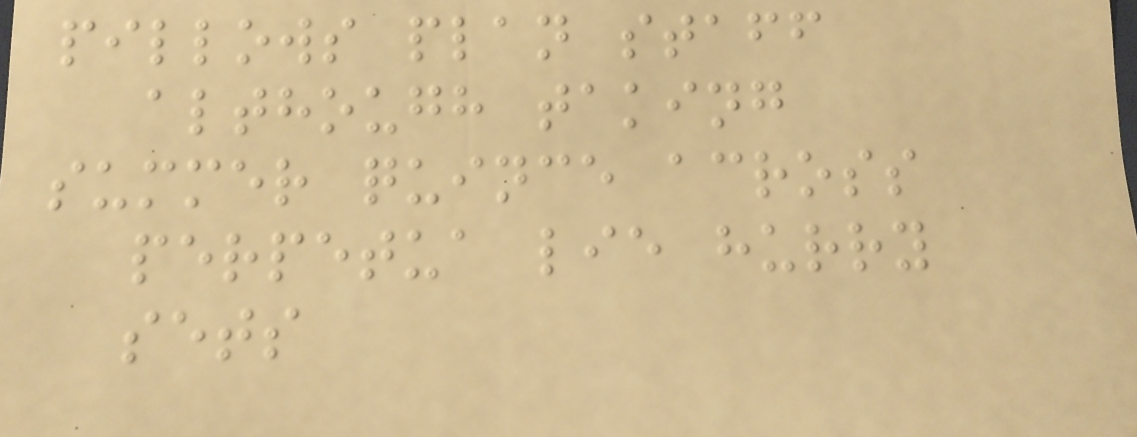pillows plan staff
although taking
summer quince across
perpetua lie hurry
sets
